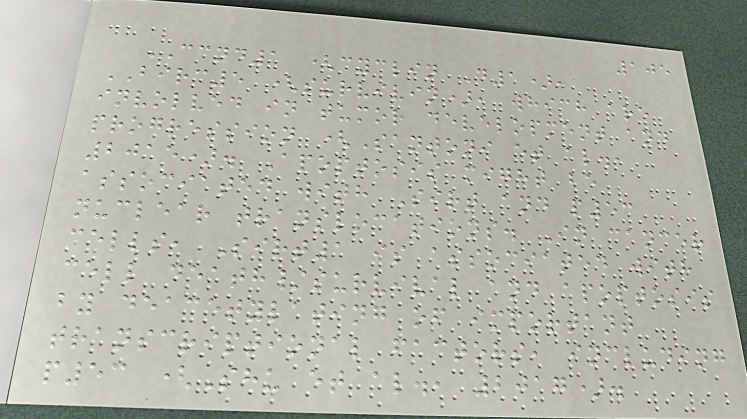105
CCND1 (cyclin D1),
BIRC5 (survivin), which are
involved in tumor development and
progression (Santoni et al.,
2015). Apoptosis might be
associated with Sirt and p53
nuclear translocations. In cancer
cells, Sirt1 is associated with
cell death/survival and apoptosis
by deacetylating of important
transcriptional factors, including
p53 (Shu et al., 2017).
